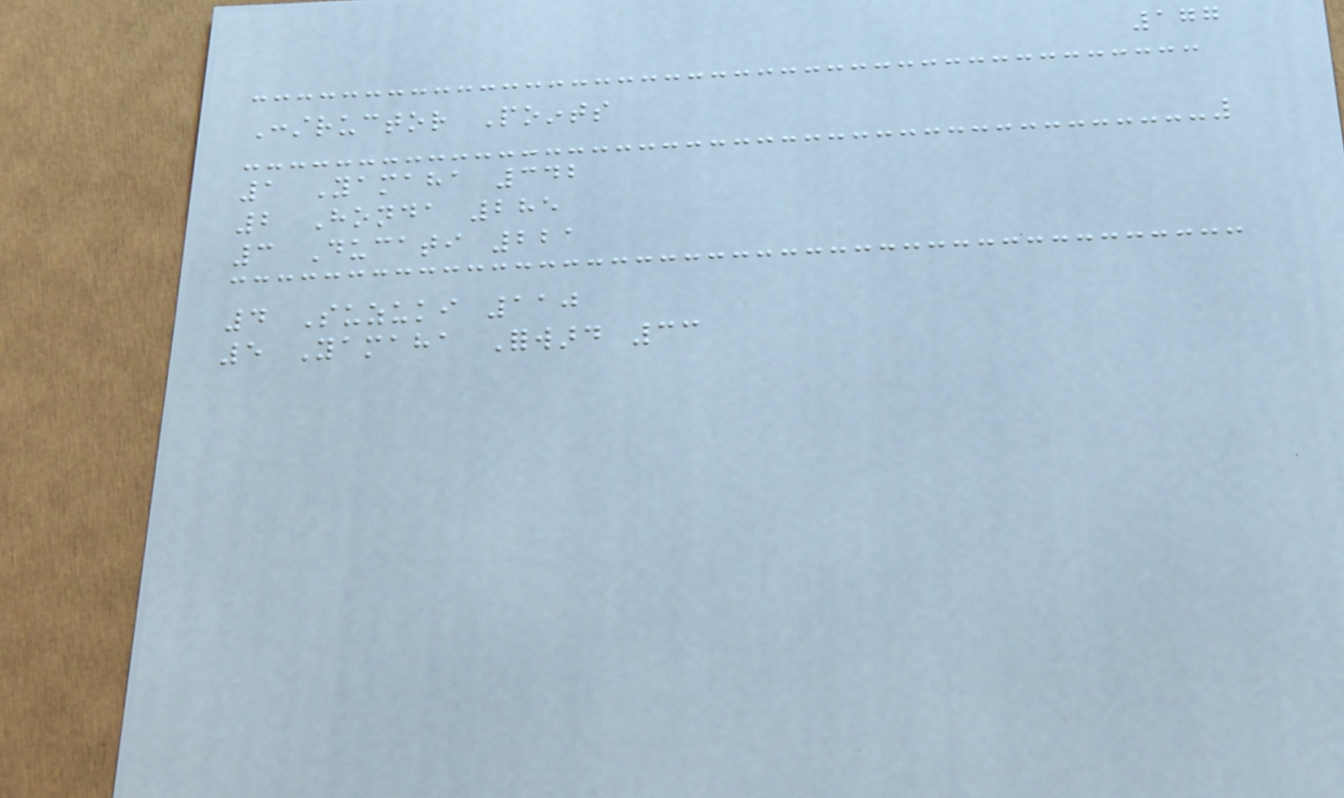177
Constructor Points
1 Yamaha 342
2 Honda 285
3 Ducati 221
4 Suzuki 110
5 Yamaha Forward 33
